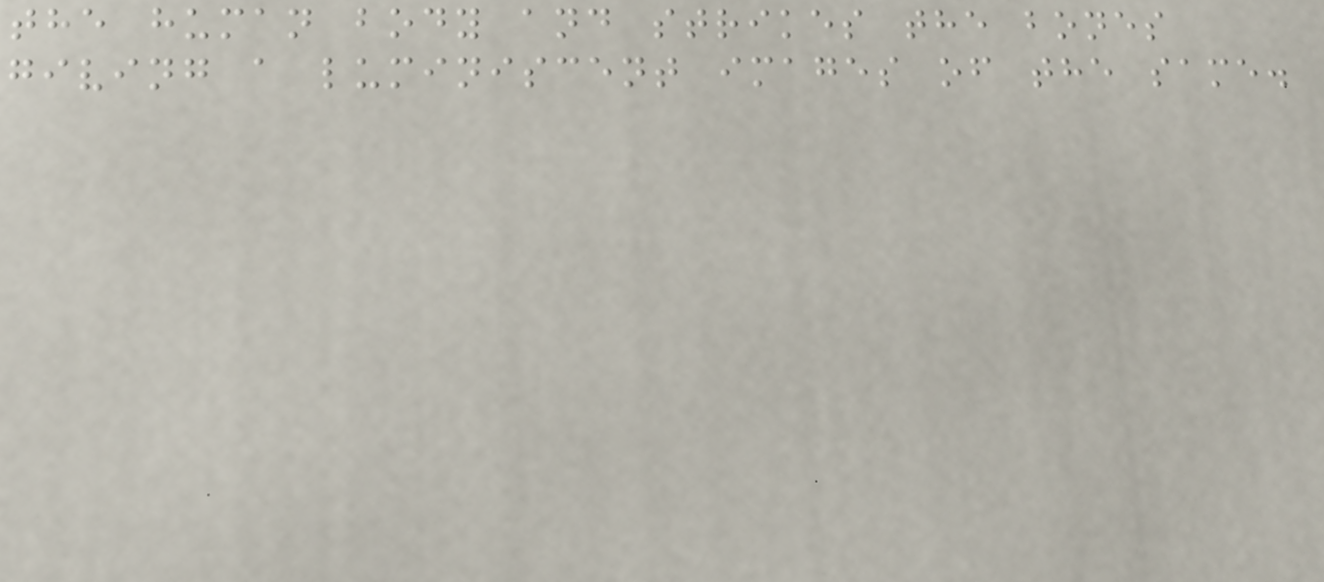the human body and strikes the bones
giving a luminiscent images of the same.
